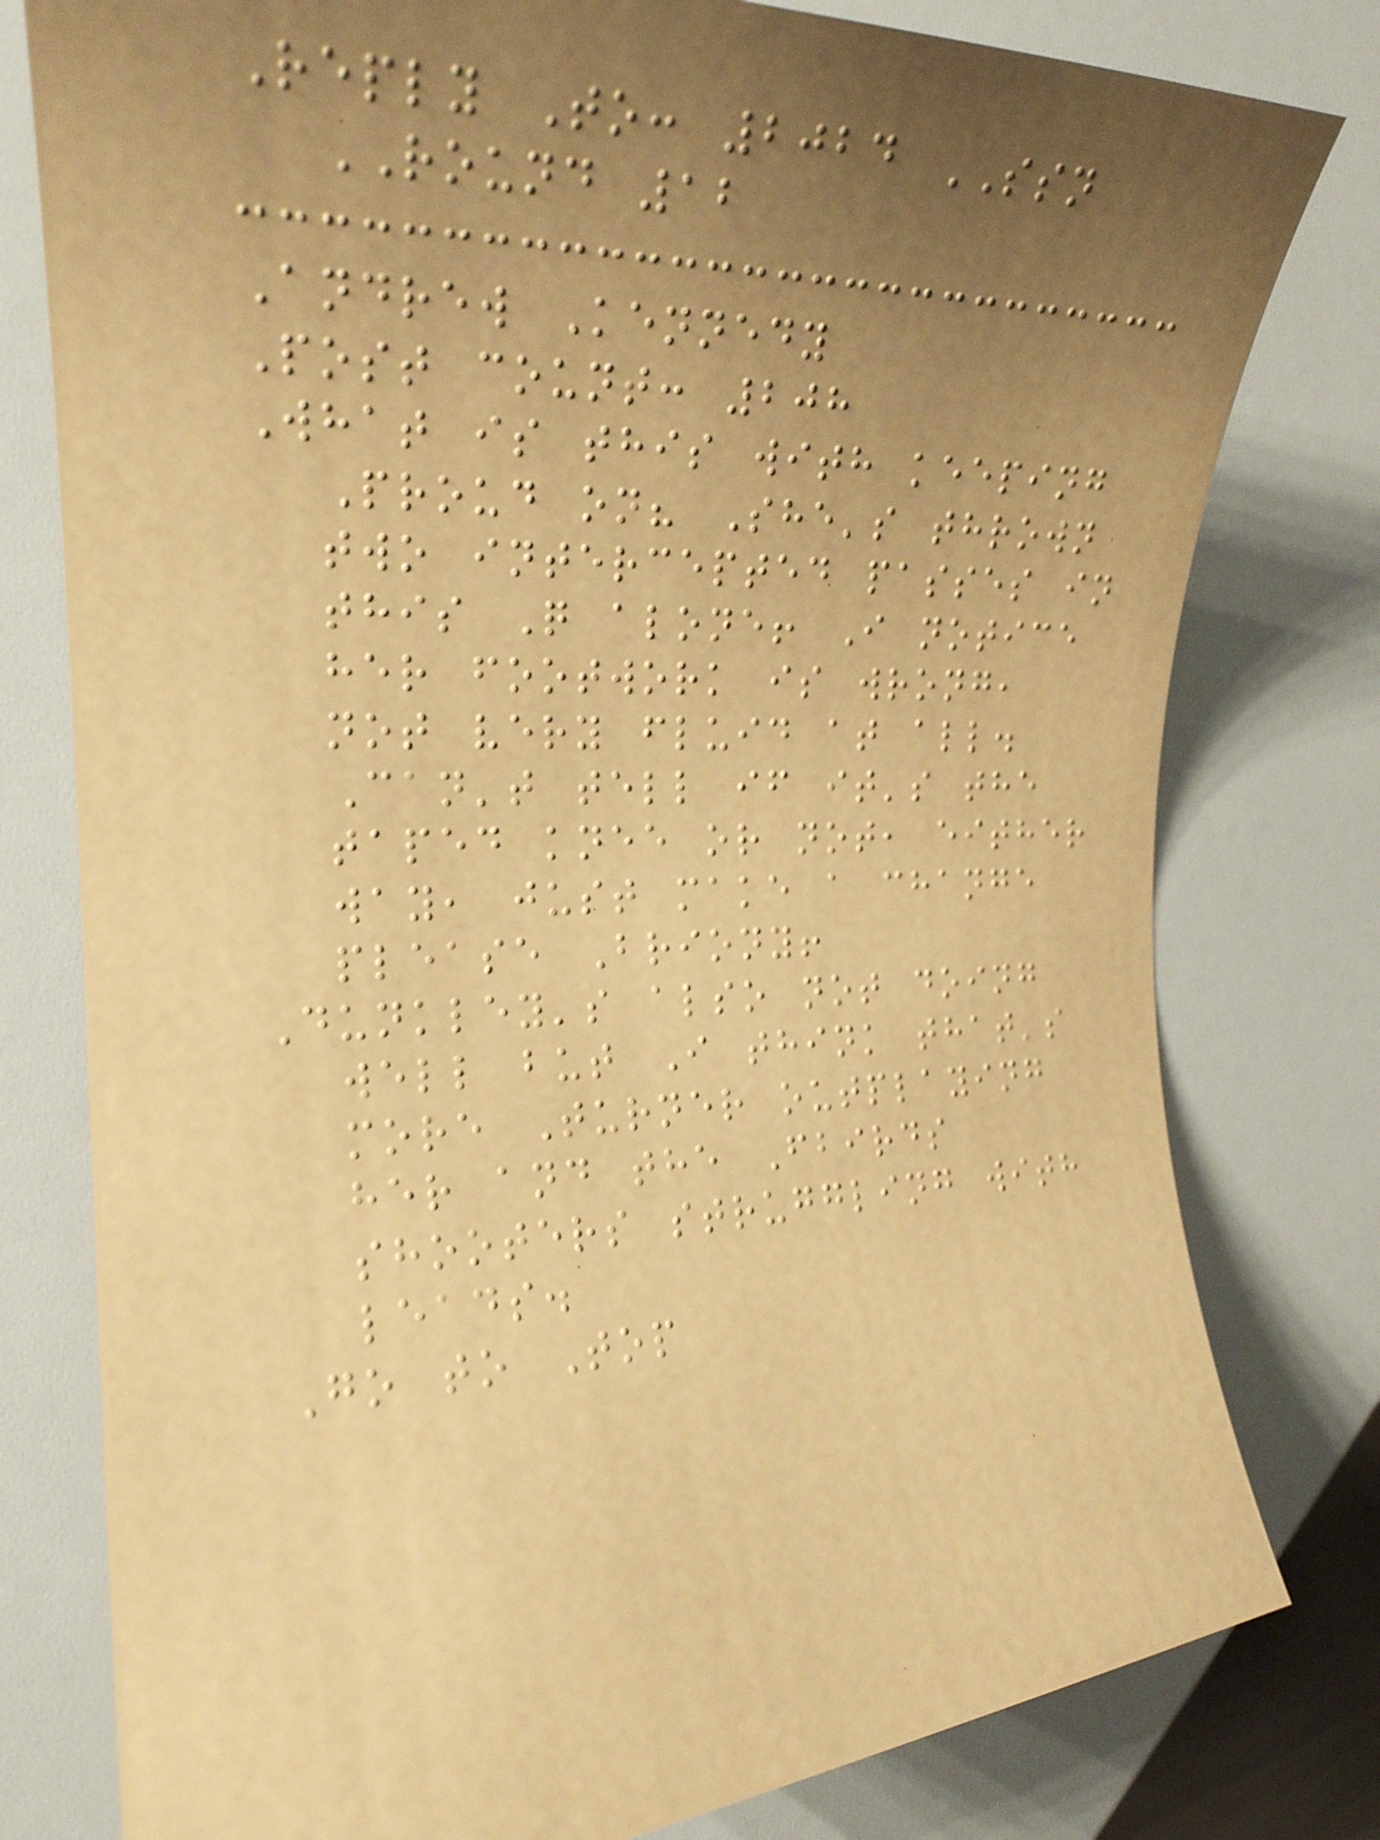Reply To: 2024 SSN
ROUND 12
Andrew Kennedy
Post count: 208
What is this with keeping
Proud on? She's thrown
two intercepted passes in
this Q alone! I notice
her footwork is wrong,
not very fluid at all.
Can't tell if it's the
taped knee or not, either
way, just make a change
please Briony!
Dunkley's also not doing
well but I think that's
more Turner outplaying
her and the Fbirds
shooters struggling with
leads.
Go to Top
